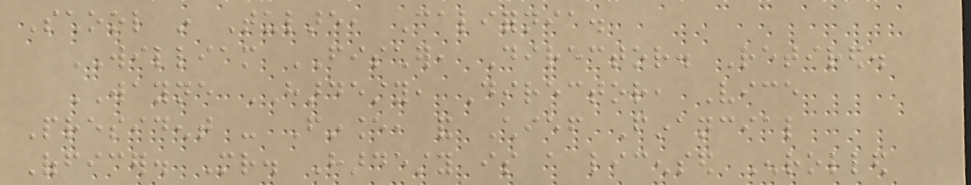School in Tulare, California.
WILLIAM FISCHER, Director. Retired.
WAYNE HARDESTY, Director, Vice
President - Finance, and Chief Financial
Officer. Mr. Hardesty is a licensed Enrolled
